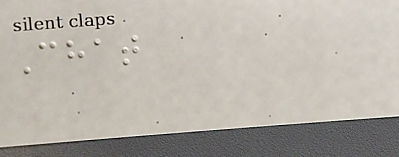Chat
